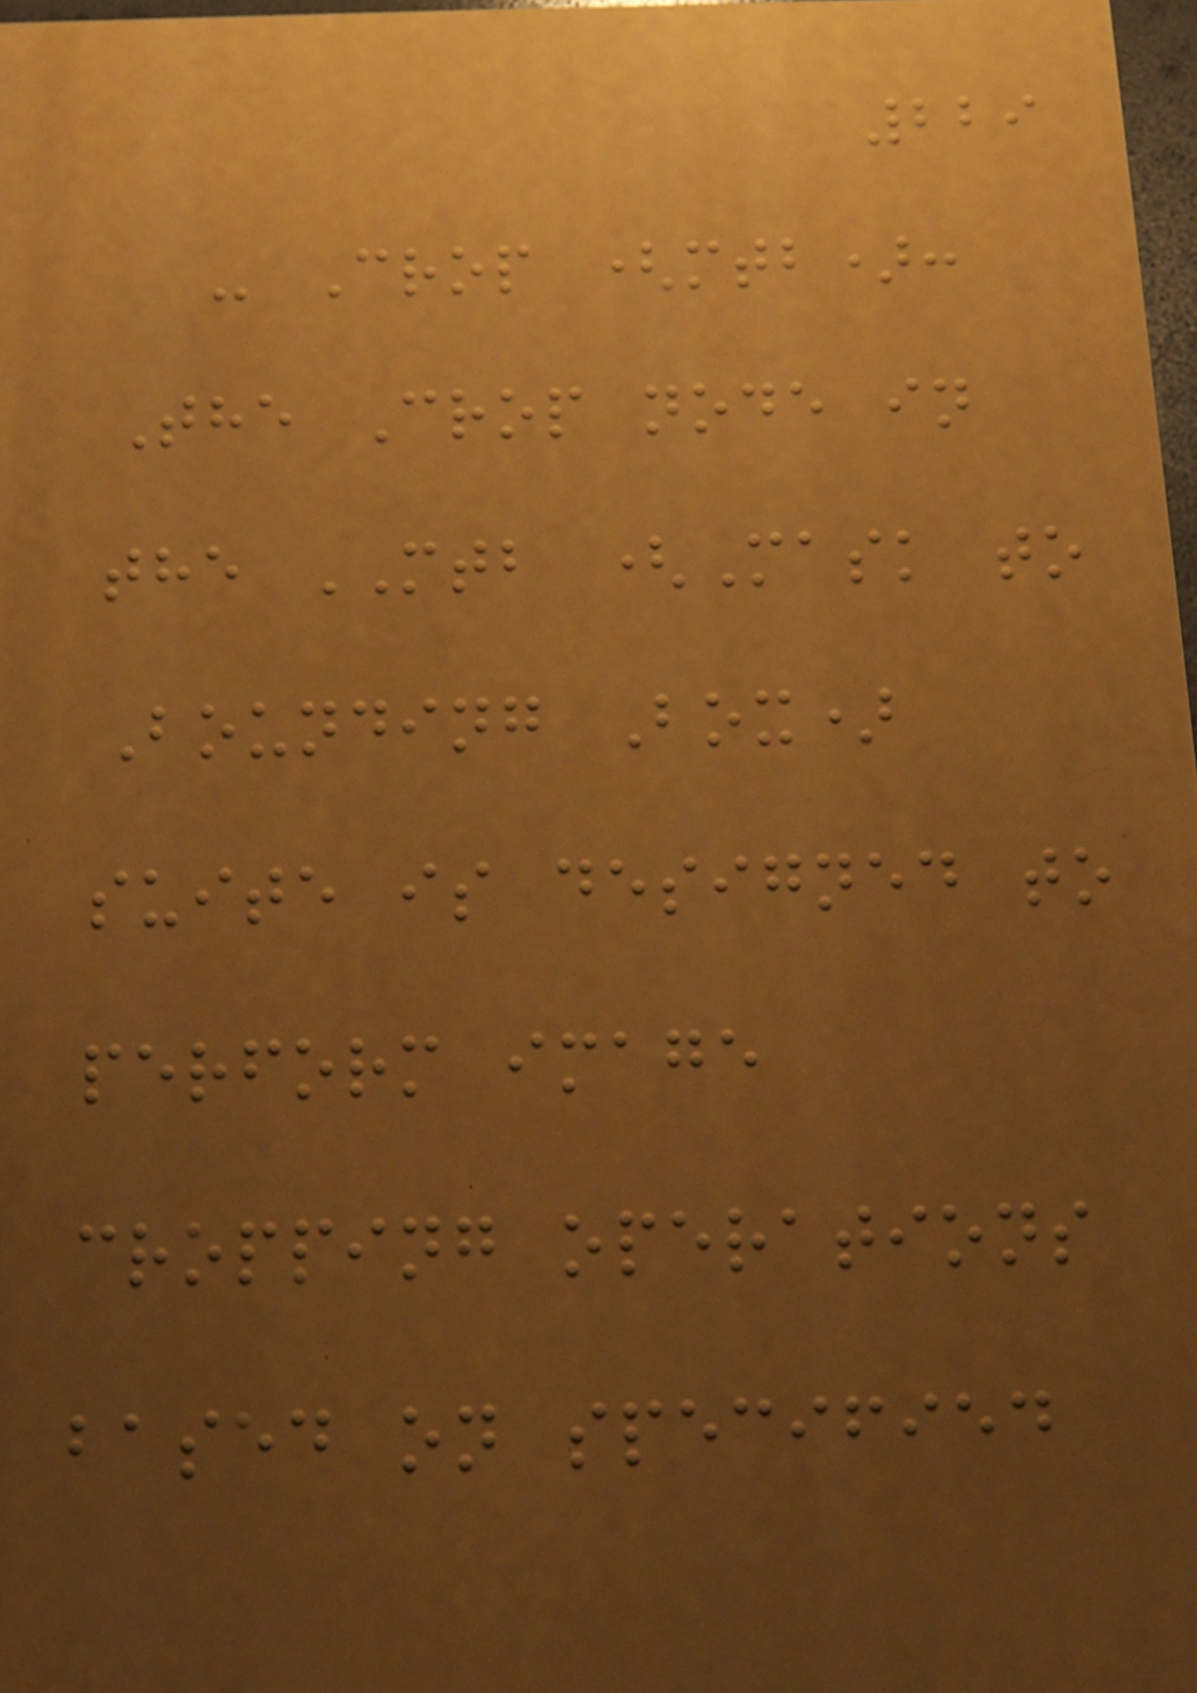229
- Crop (mtb):
The Crop node in
the MTB (Mask to
Bounding Box)
suite is designed to
perform image
cropping operations
based on specified
